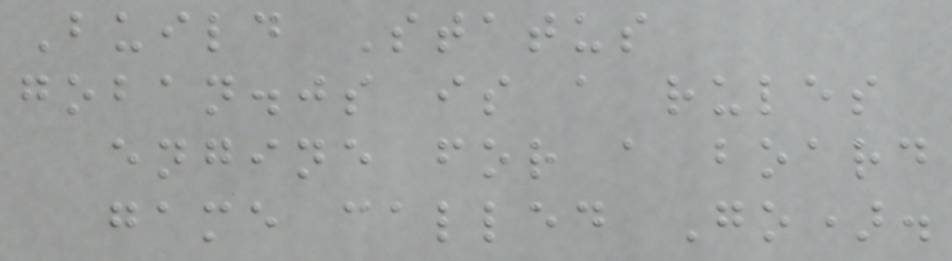Build Status
goban.js is a rules
engine for a board
game called Go).
